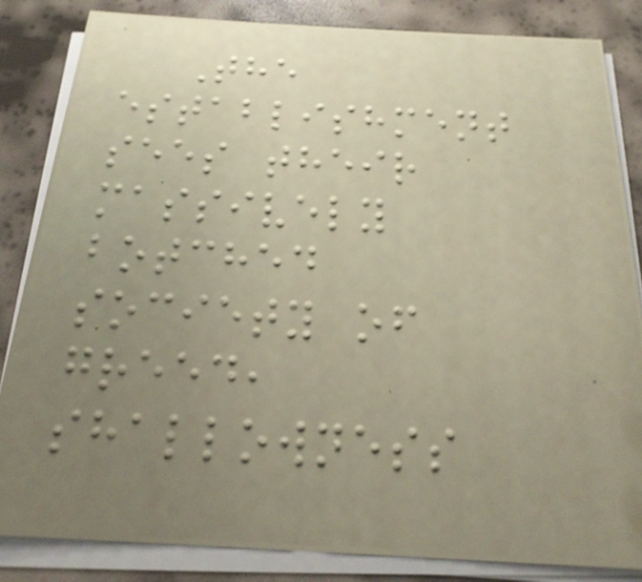The
establishment
sees their
massively
botched
society of
greed,
shallowness
